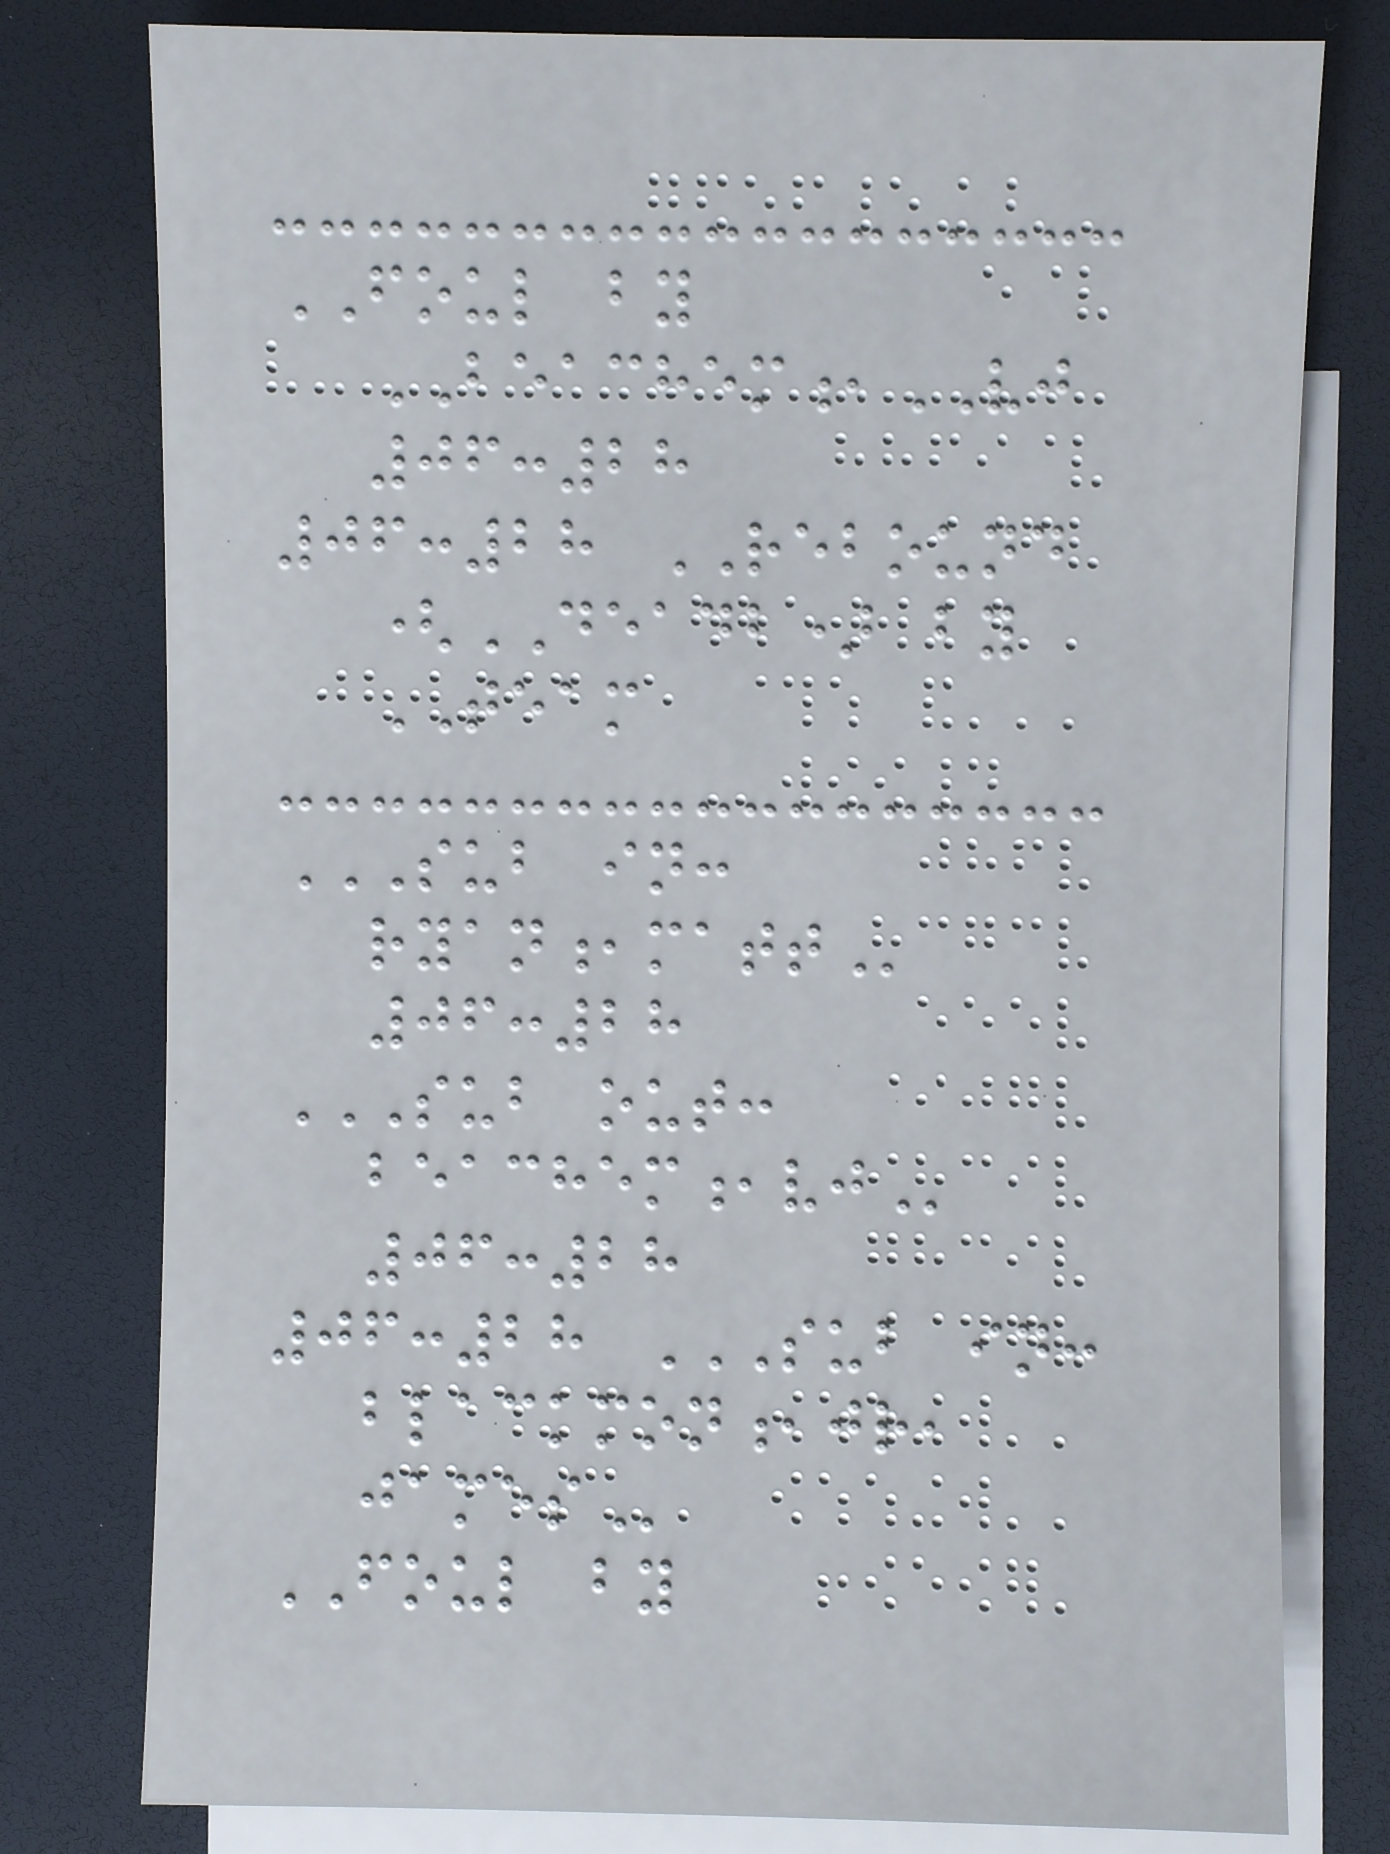FOUL by
BEACHEM,VJ
06:28
06:28 REBOUND
(DEADB) by
TEAM
SUB IN:
RYAN,MATT
06:28
SUB OUT:
BEACHEM,VJ
06:28
06:28 SUB IN:
BLACKMON,JR,
JAMES
FOUL by
